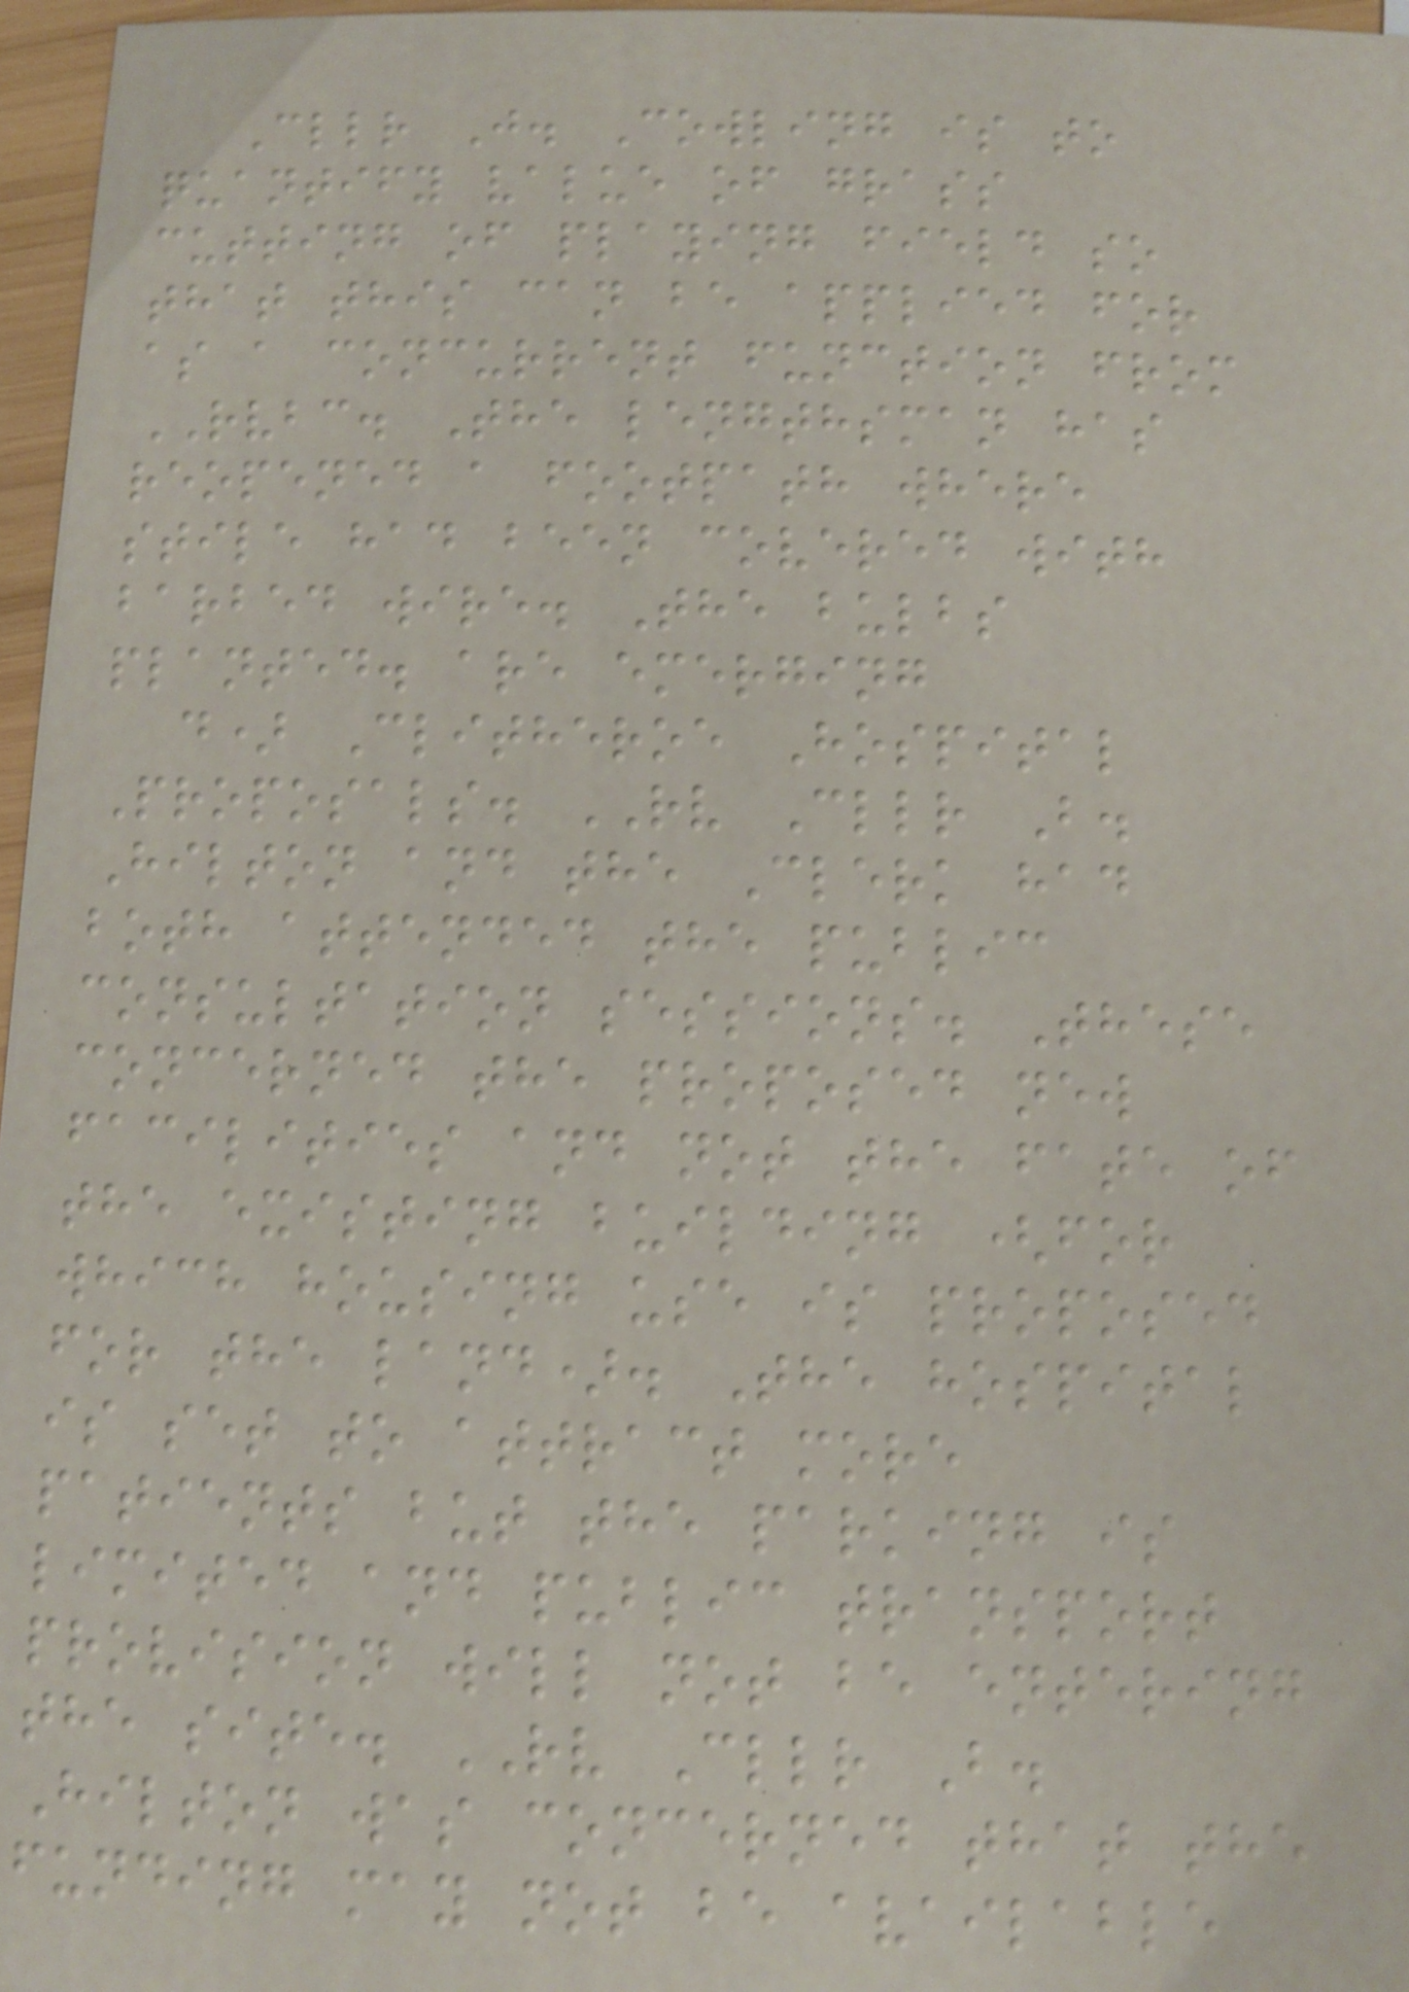Cllr J. Cowling is to
quantify value of grass
cutting of playing field so
that this can be applied for
as a concurrent function from
RVBC. The lengthsman has
reopened a footpath where
stile had been covered with
barbed wire. The bulbs
planted. are emerging
d) Clitheroe Hospital
Proposals. RV Cllr B.
Hilton and the Clerk had
both attended the public
consultation sessions. These
concerned the proposed new
facilities and not the fate of
the existing building (for
which housing use is proposed
for the land). The hospital
is set to attract more
patients but the parking is
limited and public transport
provision will not be entering
the site. RV Cllr B.
Hilton was concerned that the
funding may not be available
